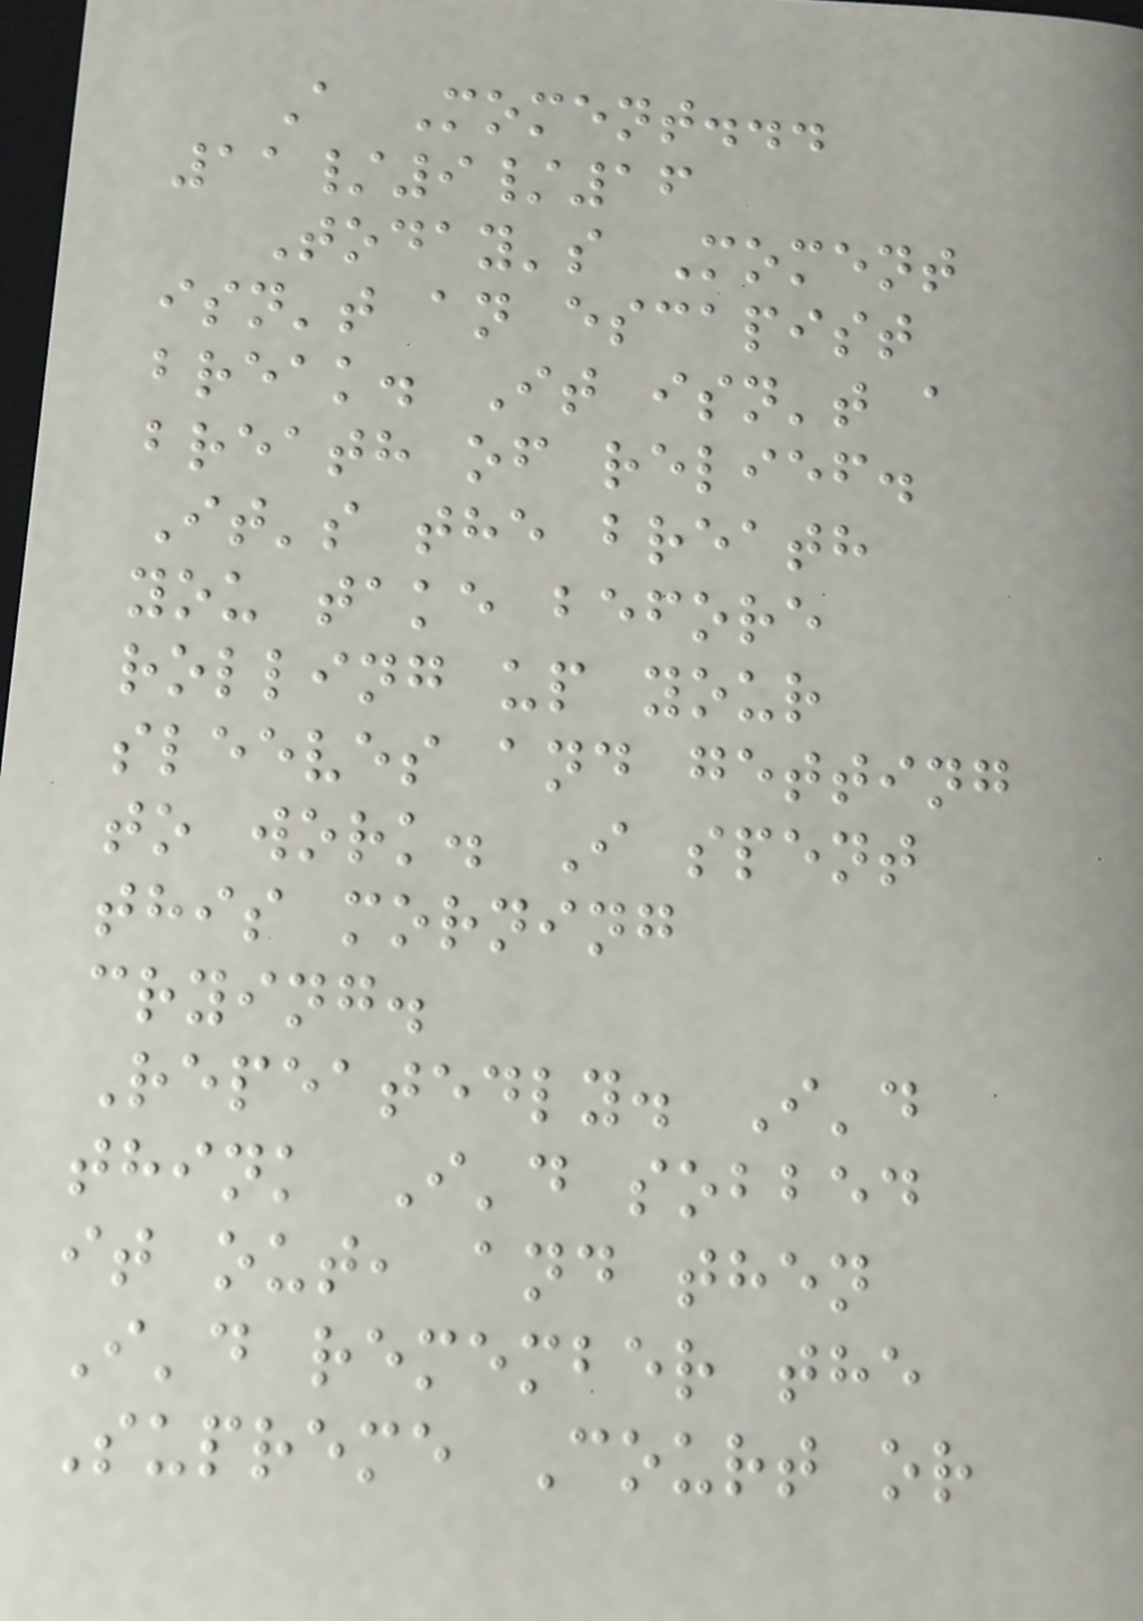A Moment...
11/9/16
Today's Moment
isn't an escapist
break. It isn't a
breath of relief.
It's the breath
you take before
rolling up your
sleeves and getting
to work. I spent
this morning
crying.
Repeatedly. I'd
think I'd sobbed
it out, and then
I'd remember the
Supreme Court or
